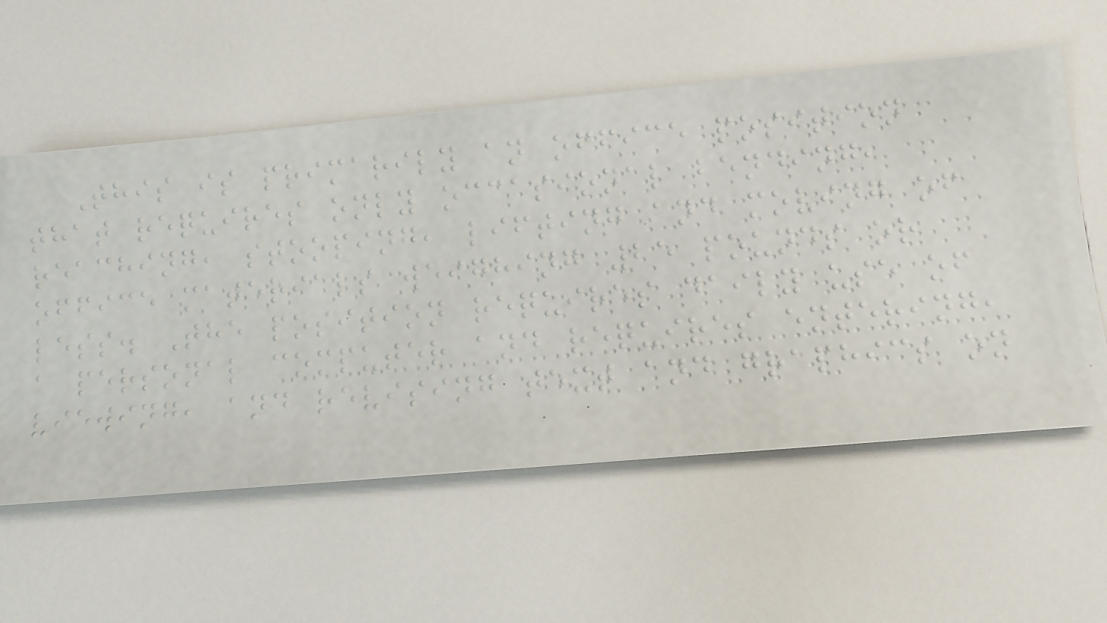This is primarily an office position
that requires only occasional bending,
reaching, stooping, lifting and moving of
office materials weighing 25 pounds or
less. The position requires daily use of
a personal computer and requires entering,
viewing, and revising text and graphics on
